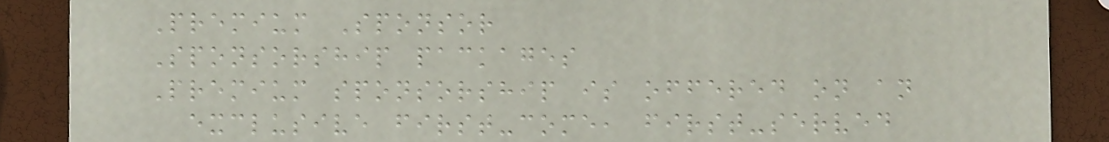Premium Sponsor
Sponsorship packages
Premium sponsorship is offered on an
exclusive first-come, first-served
